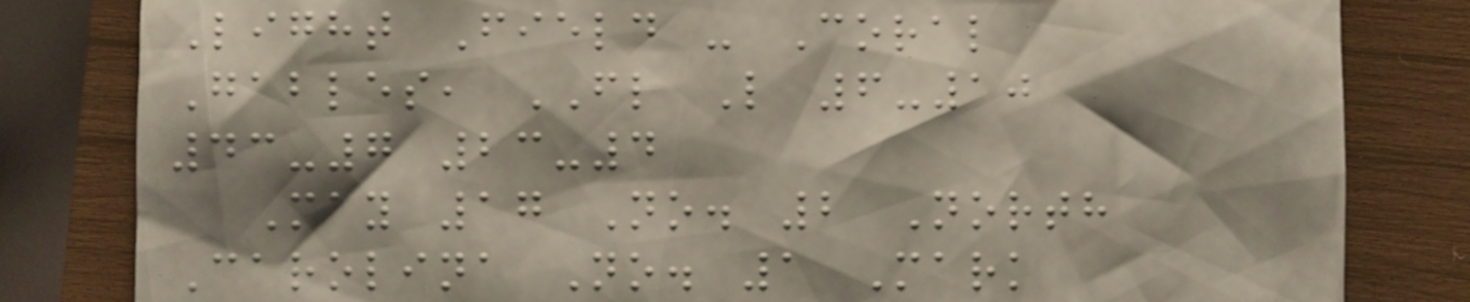Light Field - Coral
Gables, FL L 6-10
43-7 23-4
May 17 No. 2 North
Carolina No. 1 Mark
